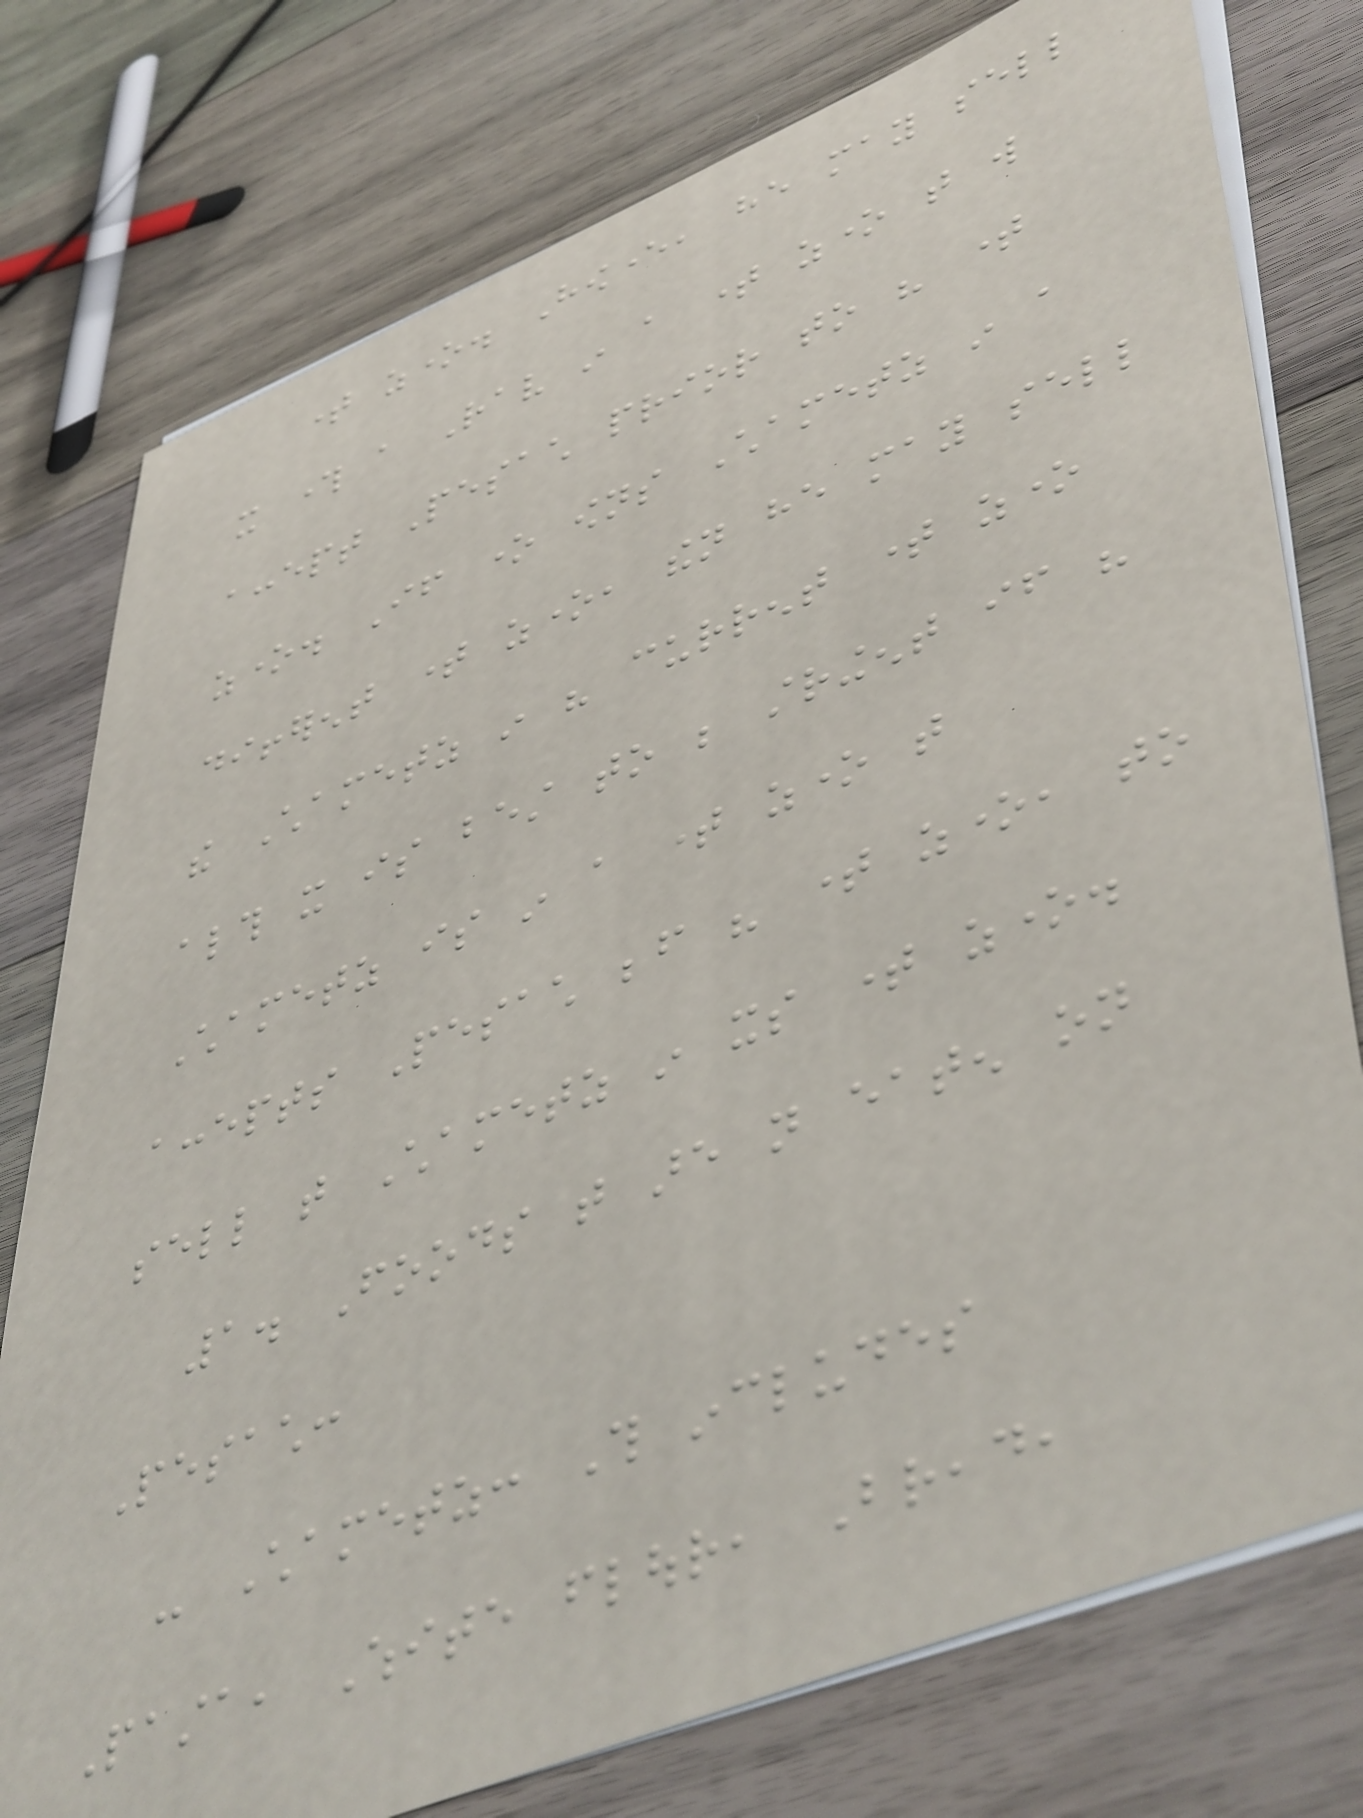time zone. However, he may sell
it through a Rav in a time zone that will
accept Pesach prior to his time
zone. If one owns Chametz in a
different time zone, then he may sell
the Chametz in his current time zone
although it is best to be stringent if his
Chametz is in a time zone that
accepts Pesach before his time zone, to
sell that Chametz in its time zone.
1. Foods that are not eaten on
Pesach:
- Chametz: This includes
Pasta, White flour, Bread,
